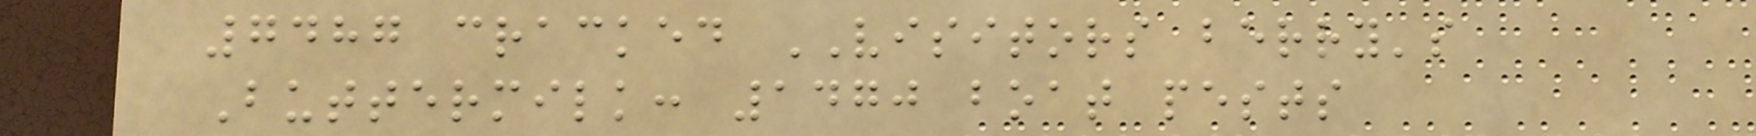7487 cracked VISITORS berry's
Buttermilk: 1470 boat pests
